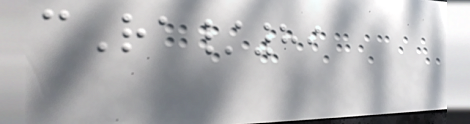cRa/89
